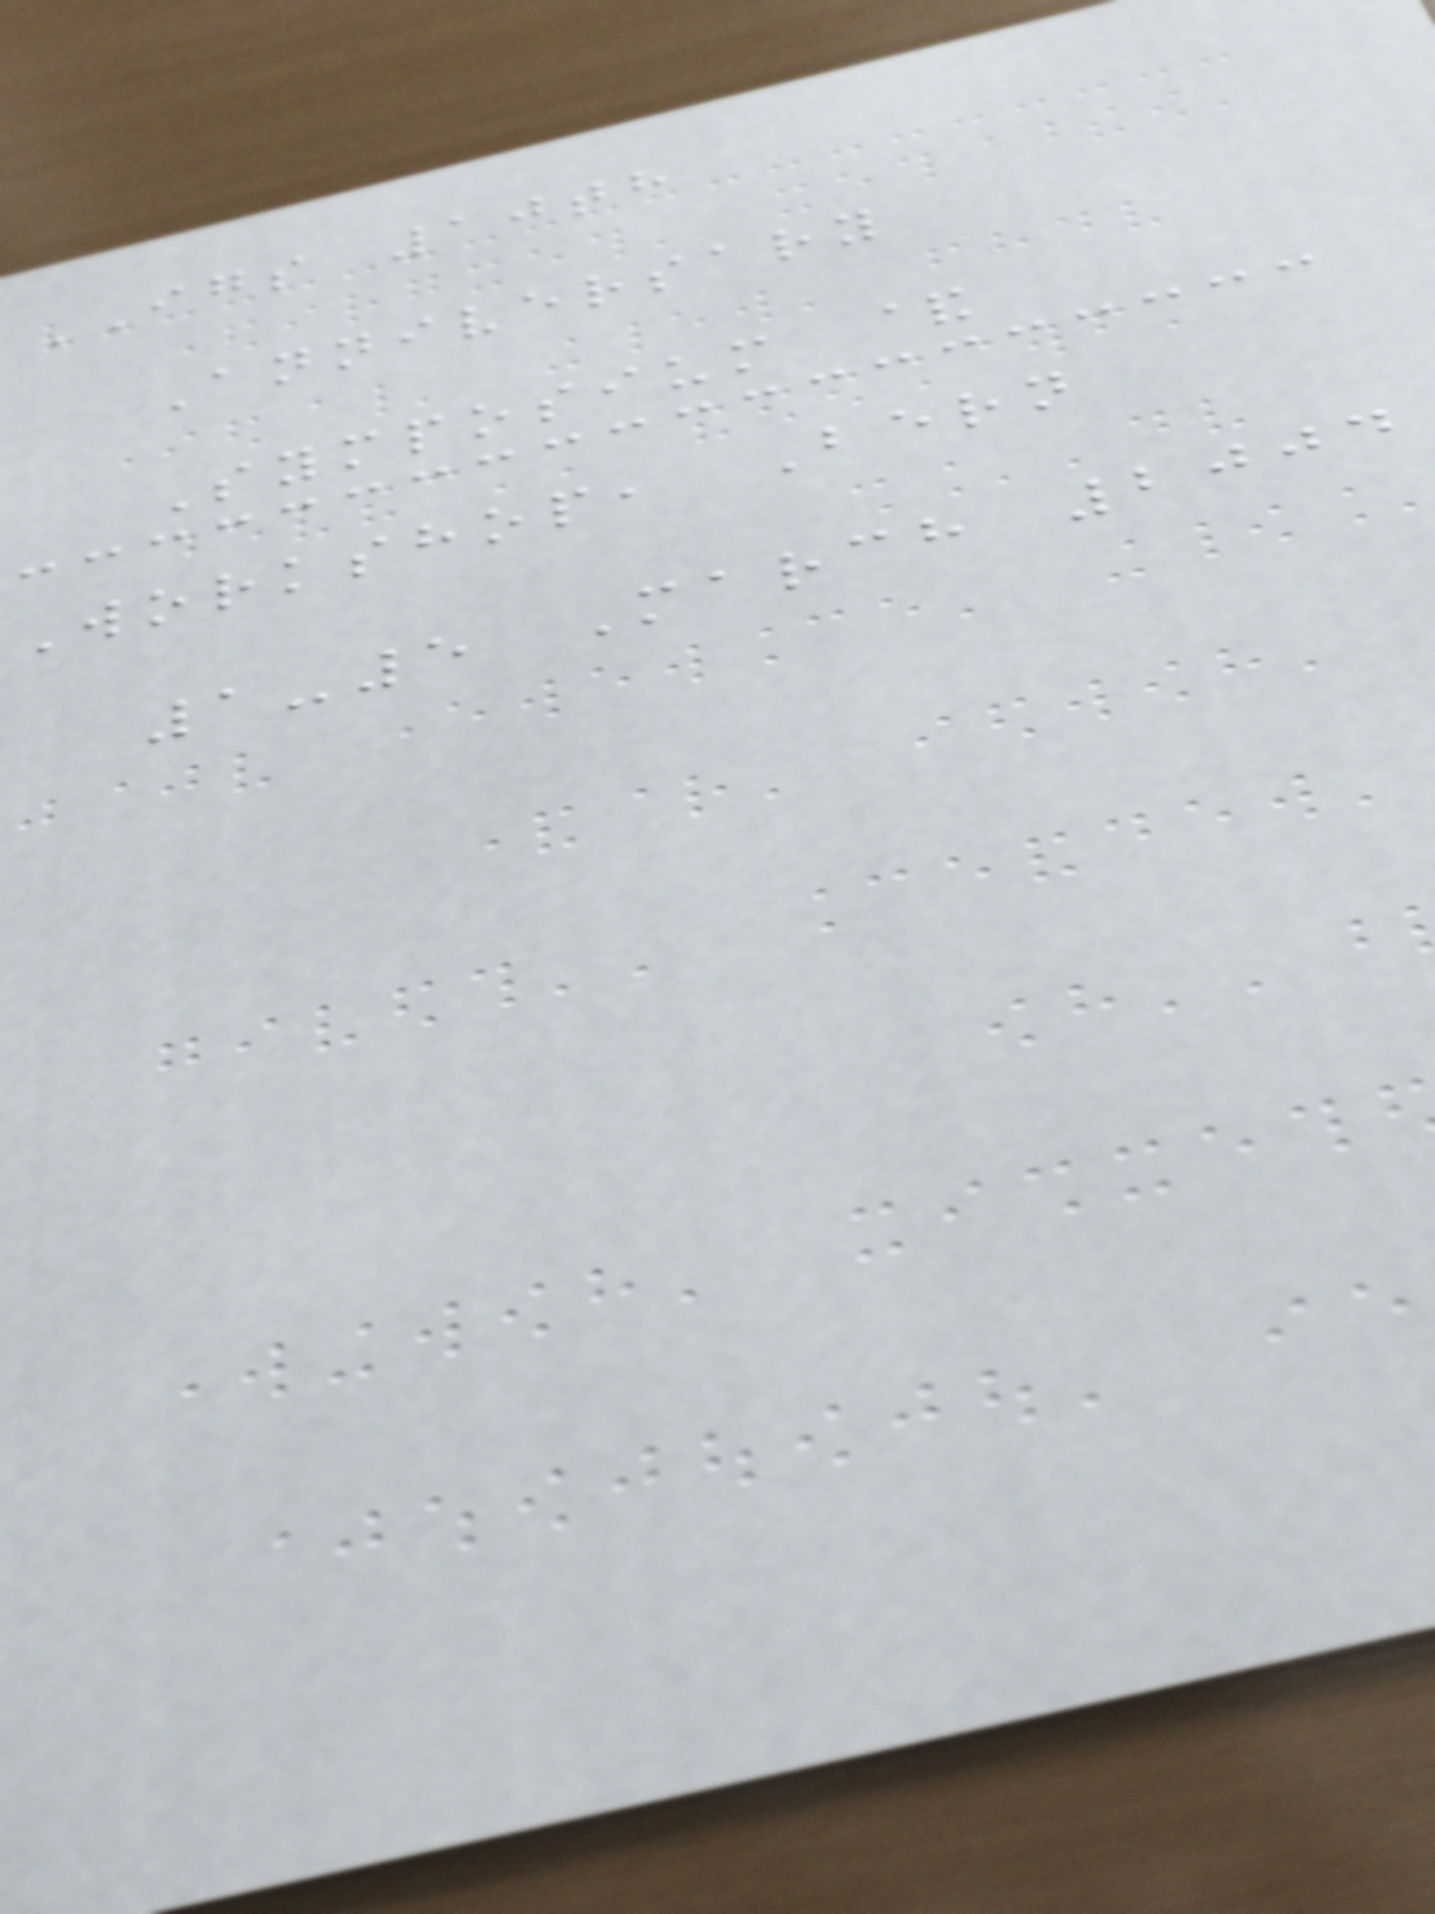IGS 10th
Anniversary
Symposium &
Workshop, Bern
1-5 March 2004
